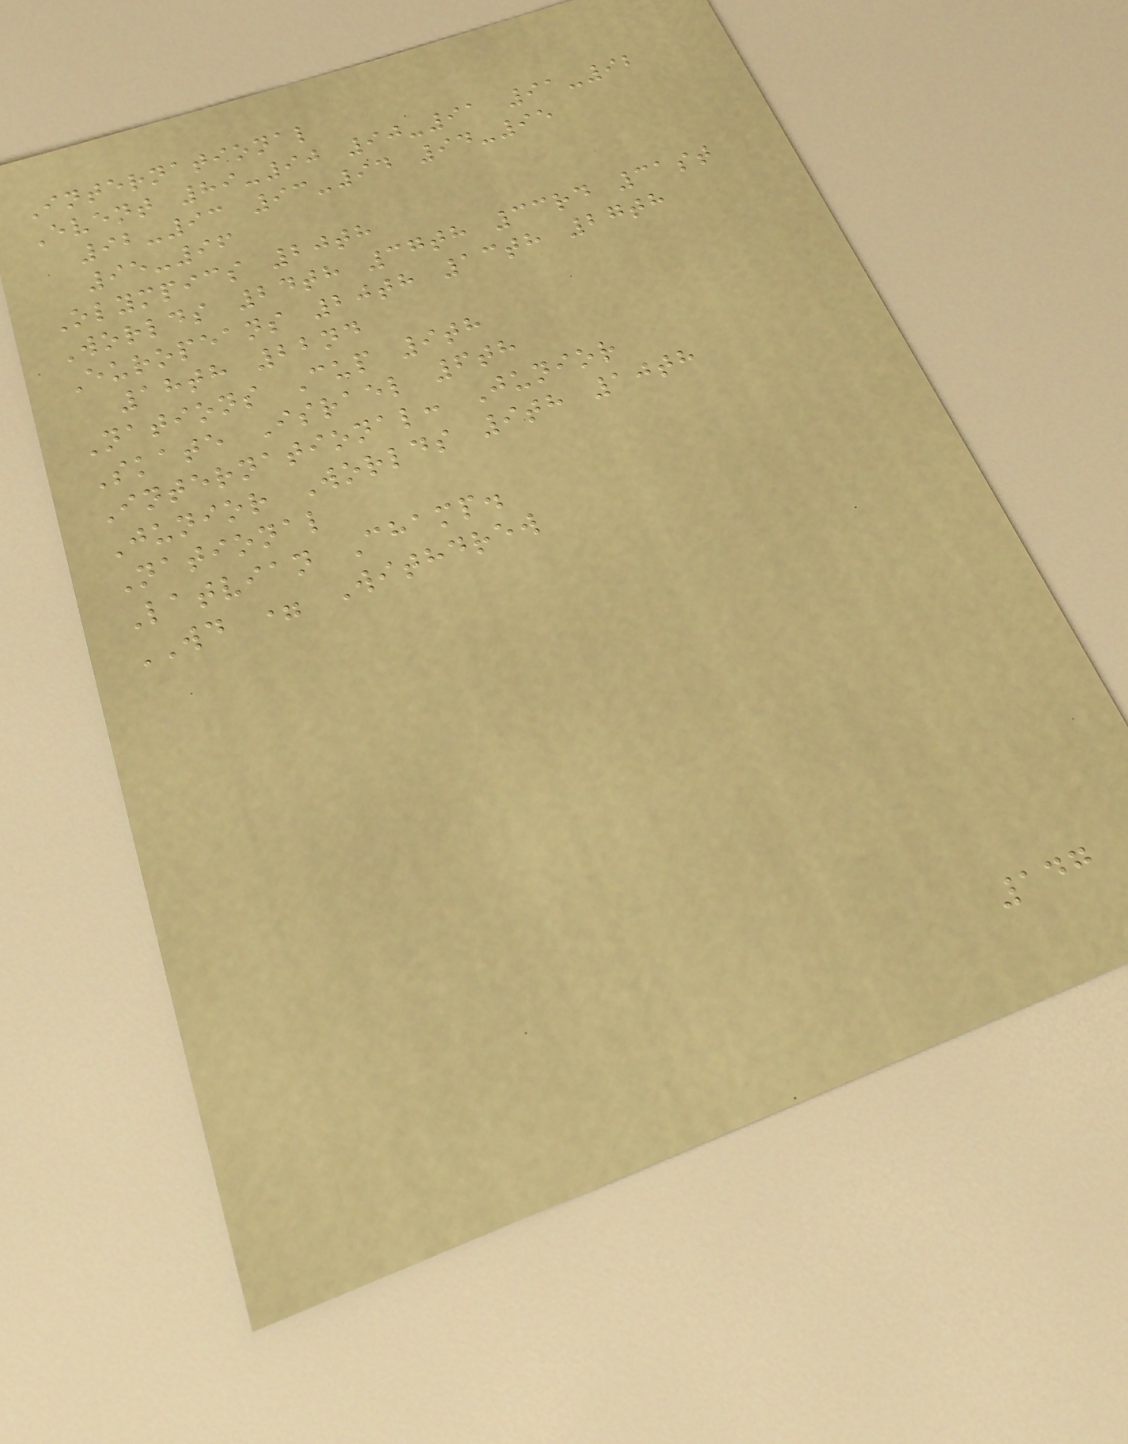International
Event 89-90 90-91 91-92
92-93 93-94 94-95
95-96
Olympics 20th
Worlds 24th 37th 33rd 31st
Europeans 20th 13th 27th
18th 22nd
Nations Cup 9th
Skate Israel 6th
International: Junior
Junior Worlds 9th 10th
National
Latvian Champ.
WD = Withdrew
147
